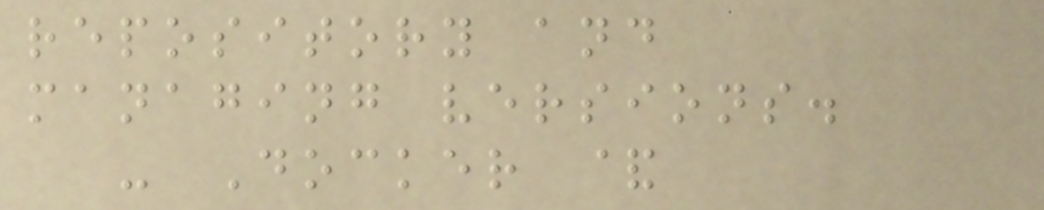repository and
managing versions.
- Docker &
